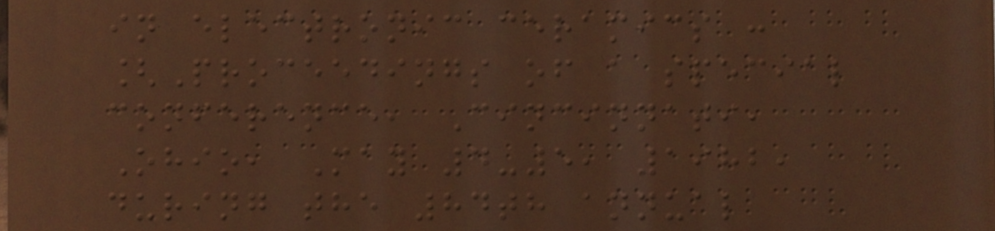in electronic ceramics :
[Proceedings of a special
conference, Cincinnati,
Ohio, May 4-5, 1982,
during the 84th annual
